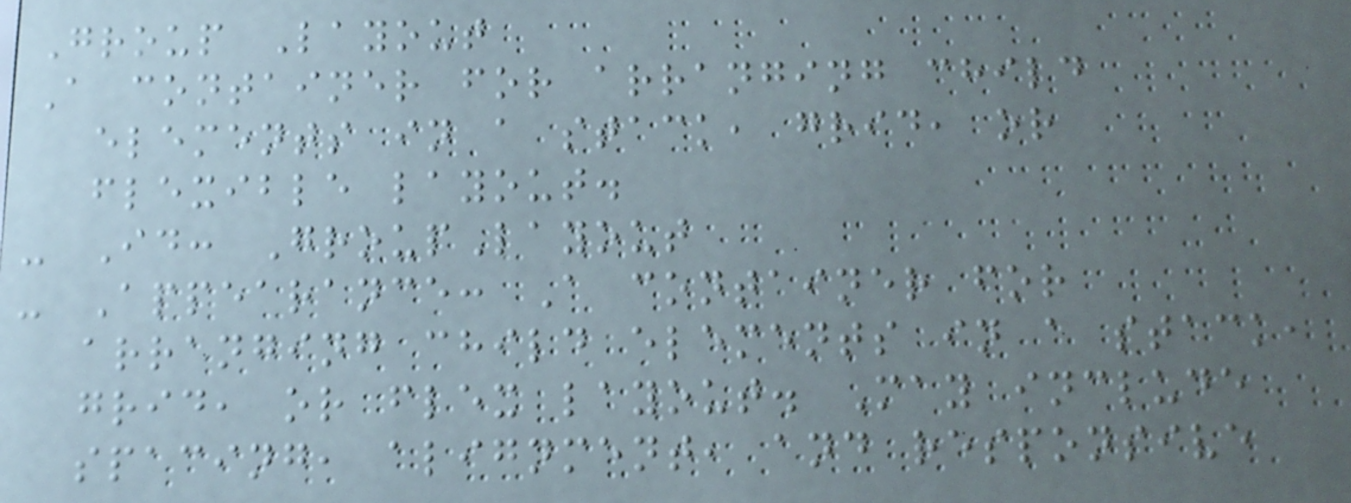Group Layout
A container for arranging child
elements in a stack, grid, or
flexible layout.
- Id: GroupLayout
- Appearance: A container for
arranging child elements in a stack,
grid, or flex layout. May include
spacing, alignment, and responsive
